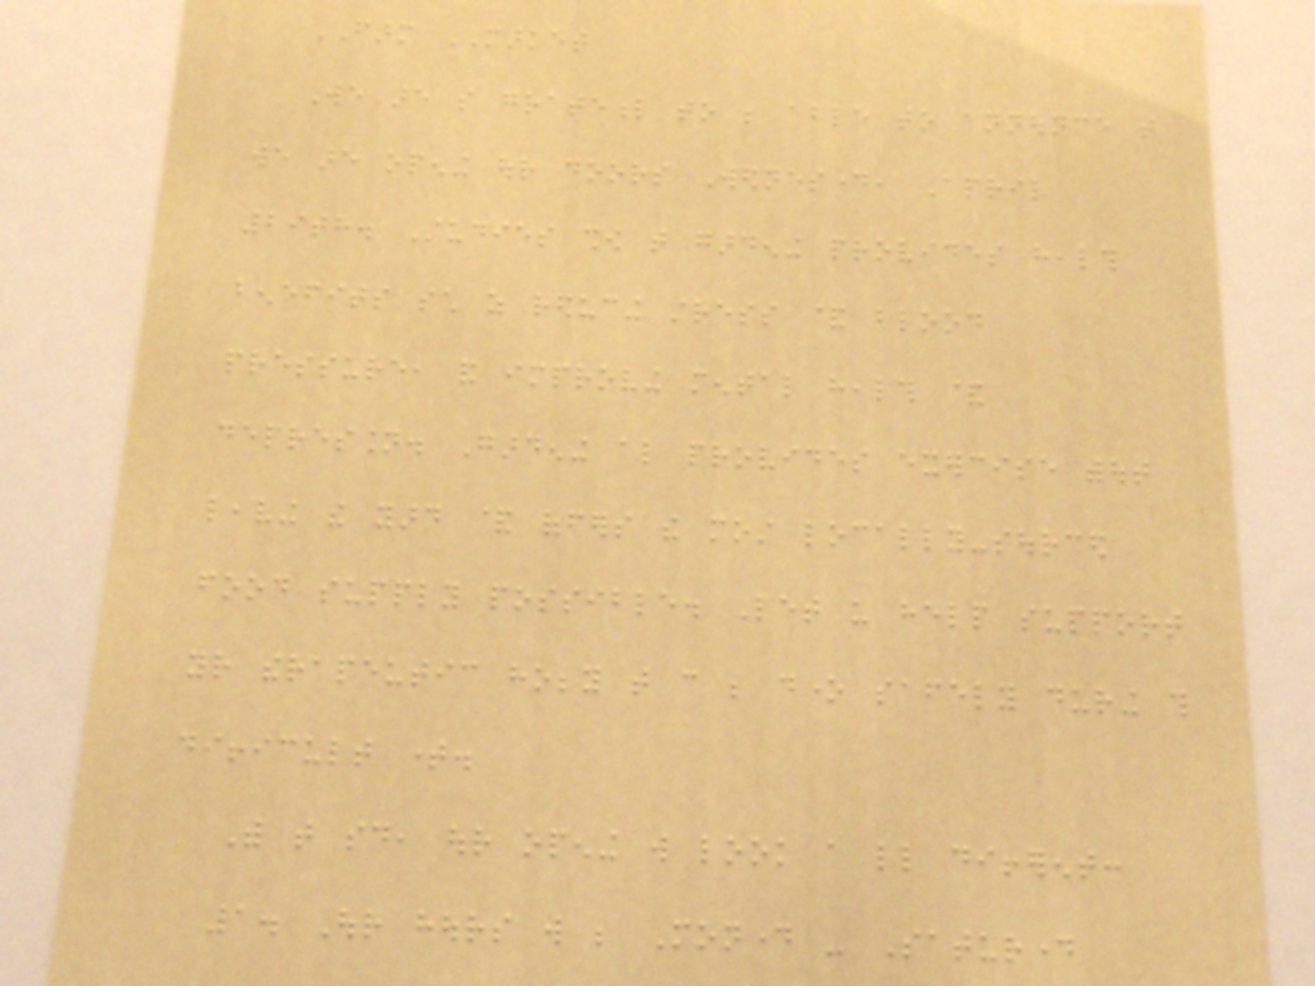FARM MARKET
We are so grateful to be able to announce that
we are opening our doors Wednesday, April
29th. Studies show that gardening provides health
benefits such as reducing stress & blood
pressure, and improving mental health &
depression. Gardening also provides exercise without
leaving the yard & offers the most locally-sourced
food supply possible. Let us help support
your therapeutic hobby that can be done safely during this
difficult time.
With that said, our opening will look a little different:
1. Our hours will be Monday - Saturday
